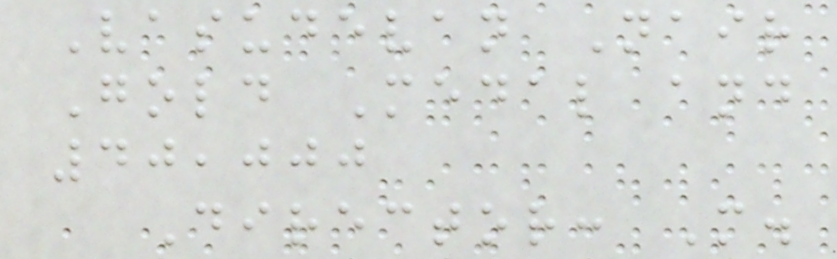Vasudevan Nair
Gold Medal and
40,000
Director: M.
